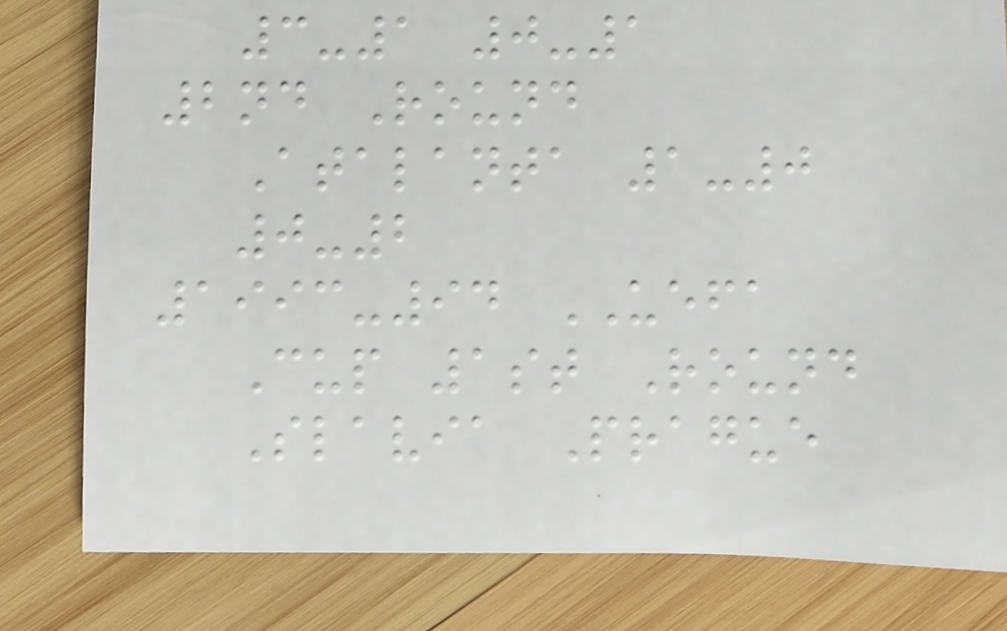3-1 0-1
2nd Round
Atalanta 1-0
0-2
1993-94 UEFA
Cup 1st Round
Slavia Prague
